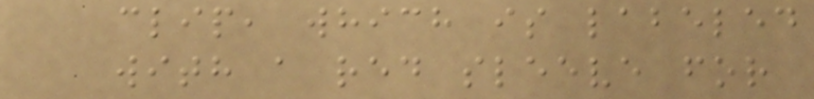clip, which is labeled
with a red sleeve for
